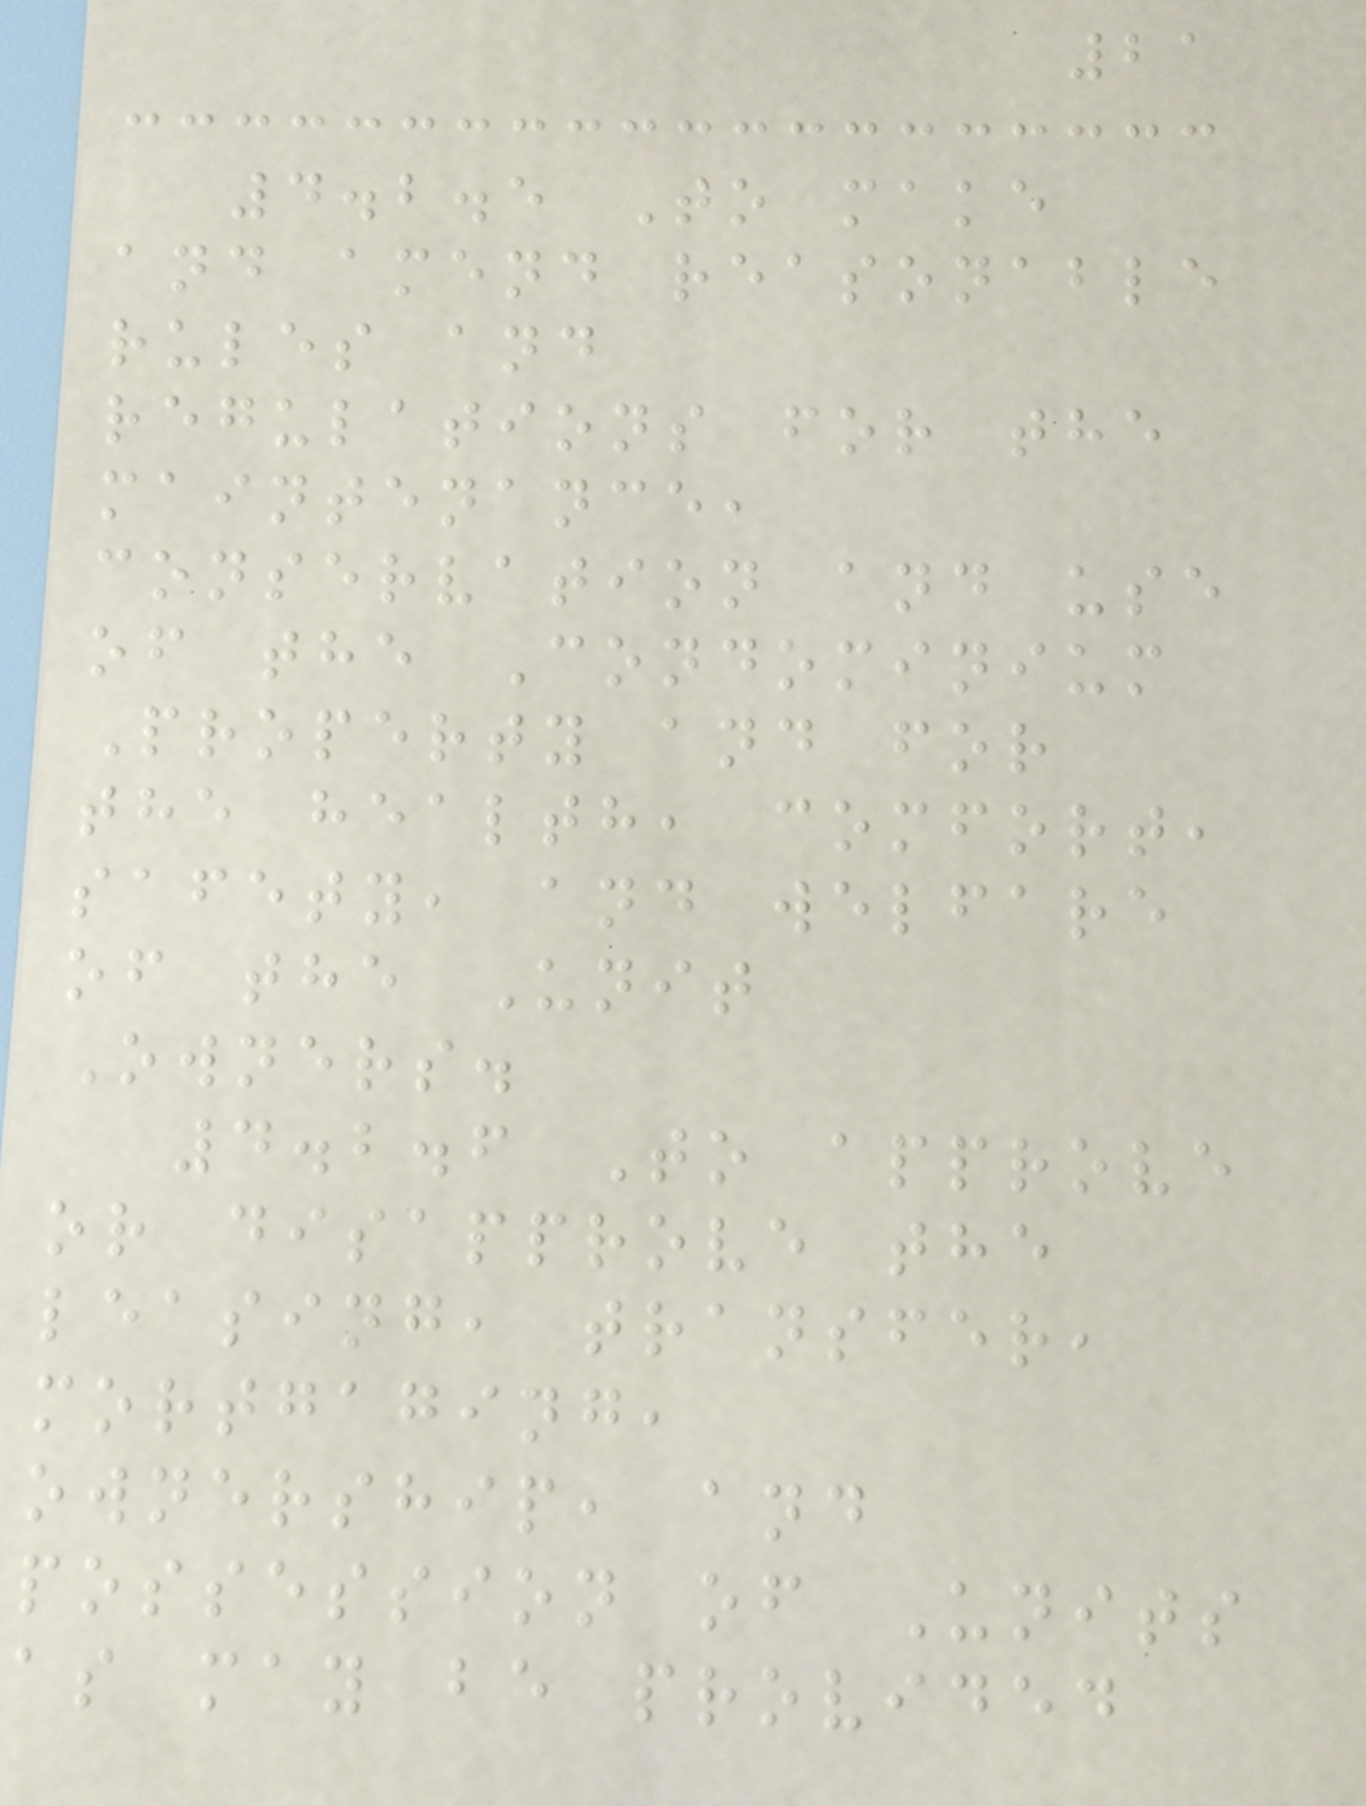21
4.2.5 To make
and amend reasonable
rules and
regulations for the
maintenance,
conservation and use
of the Condominium
Property and for
the health, comfort,
safety, and welfare
of the Unit
Owners.
4.2.6 To approve
or disapprove the
leasing, transfer,
mortgaging,
ownership, and
possession of Units
as may be provided
